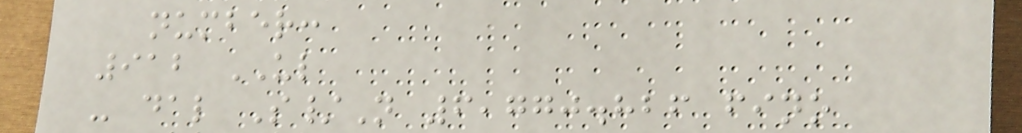number:
912 UL
- dal S/N 6,770.826 fino
